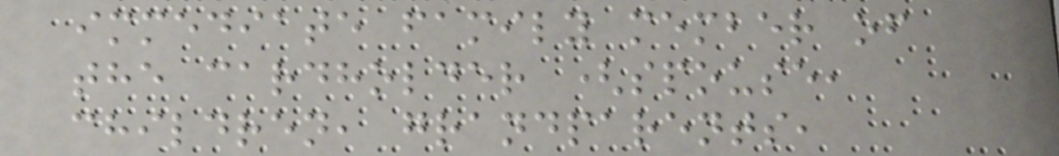immediate family member of
the cardholder (spouse,
children, grandparents,
